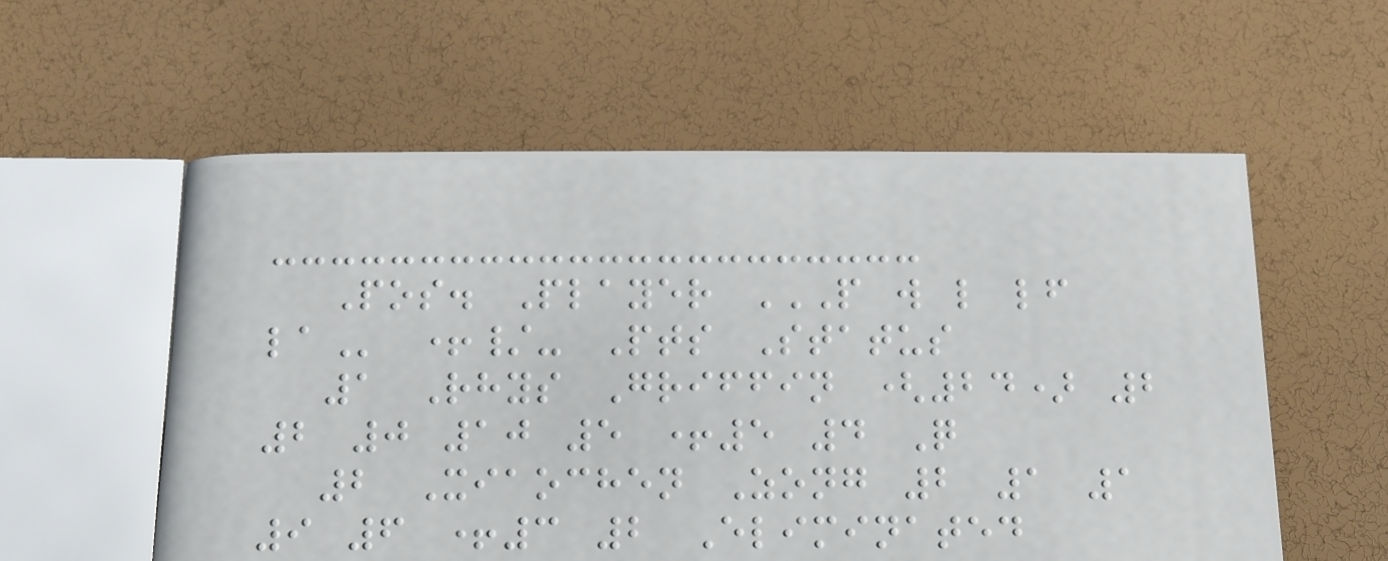Pos. Player P W L LF
LA +/- Pts Status
1 Rhys Griffin (24) 2
2 0 10 5 +5 4 Q
2 Xiaochen Zong 2 1 1
9 6 +3 2 Eliminated
